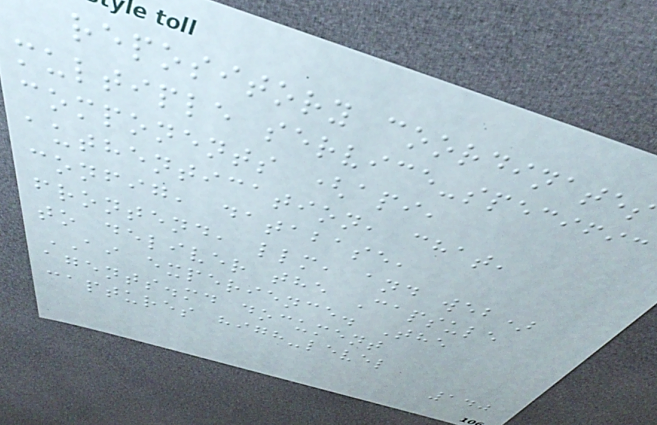repository coordinates
multiple service-specific
components (api,
authentication, chat,
config, database,
frontend, llm, and web)
to deliver the Capsule
AI experience. The
agents.md document
captures high-level
140
